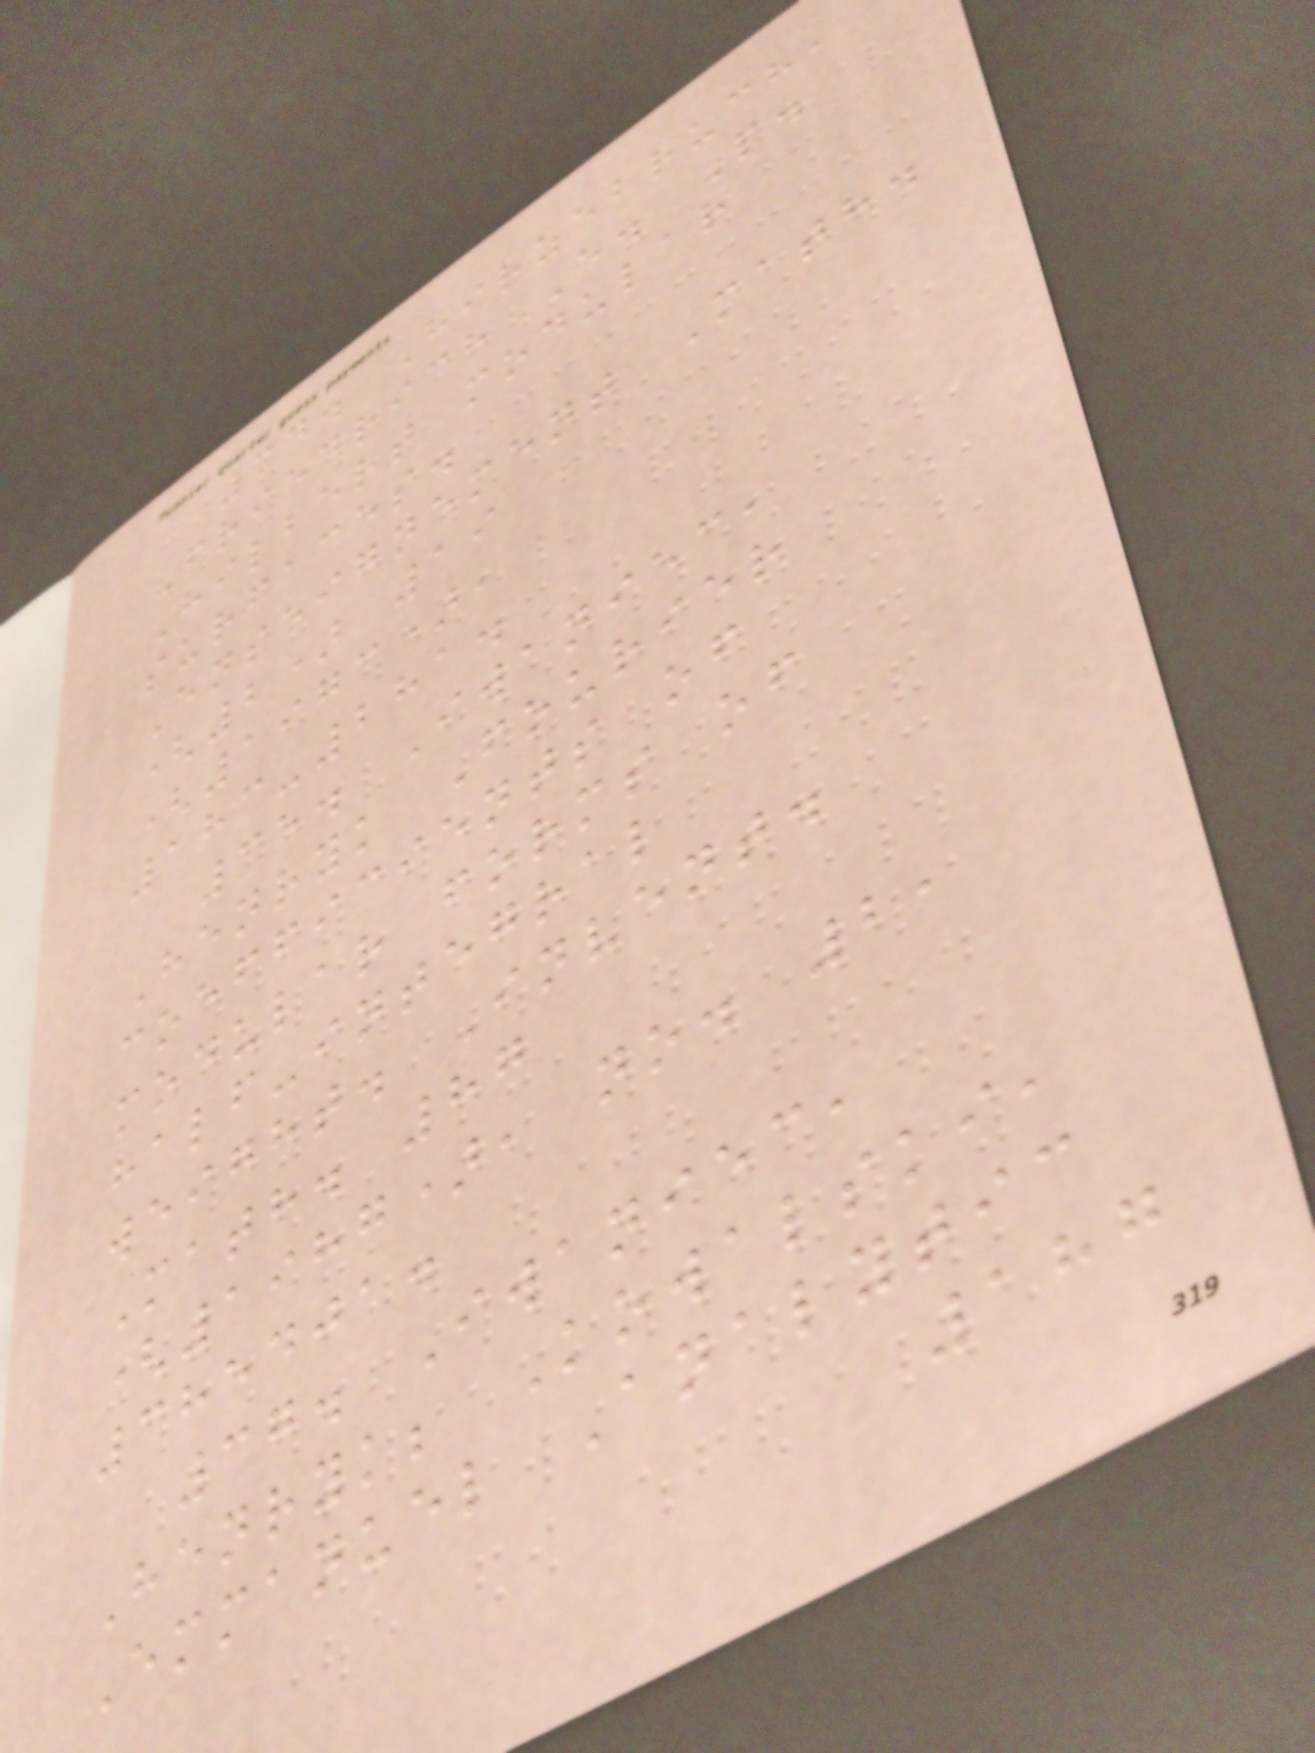34. Hirzebruch,
Friedrich E. P.
Hilbert modular
surfaces.
Enseignement Math.
(2) 19
(1973),
183-281.
35. Iwaniec,
Henryk Fourier
coefficients of
modular forms of
half-integral
weight. Invent.
Math. 87
(1987), no. 2,
385401.
37. Iwaniec,
Henryk; Kowalski,
Emmanuel Analytic
187
